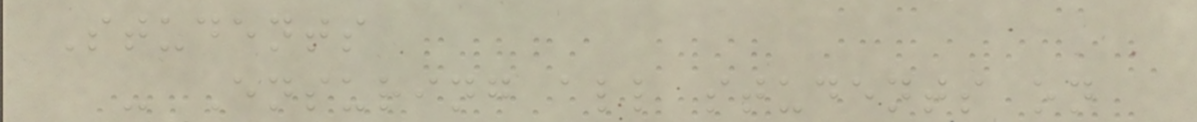Students
- Ensuring all students on
